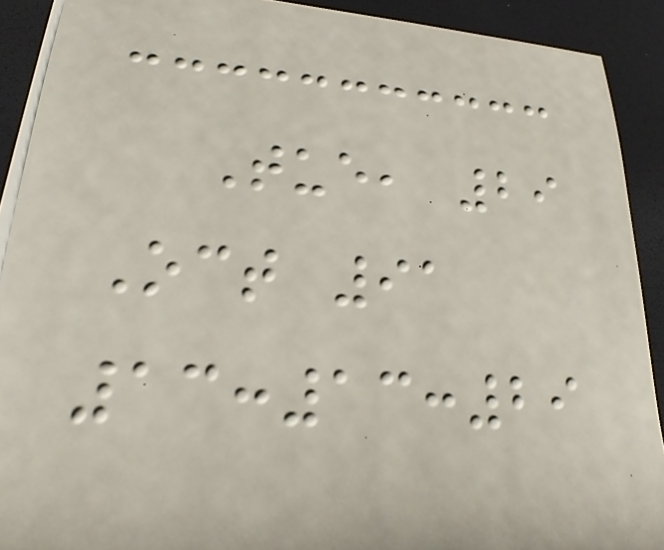Tue, 29
Oct 91
13:13:29
